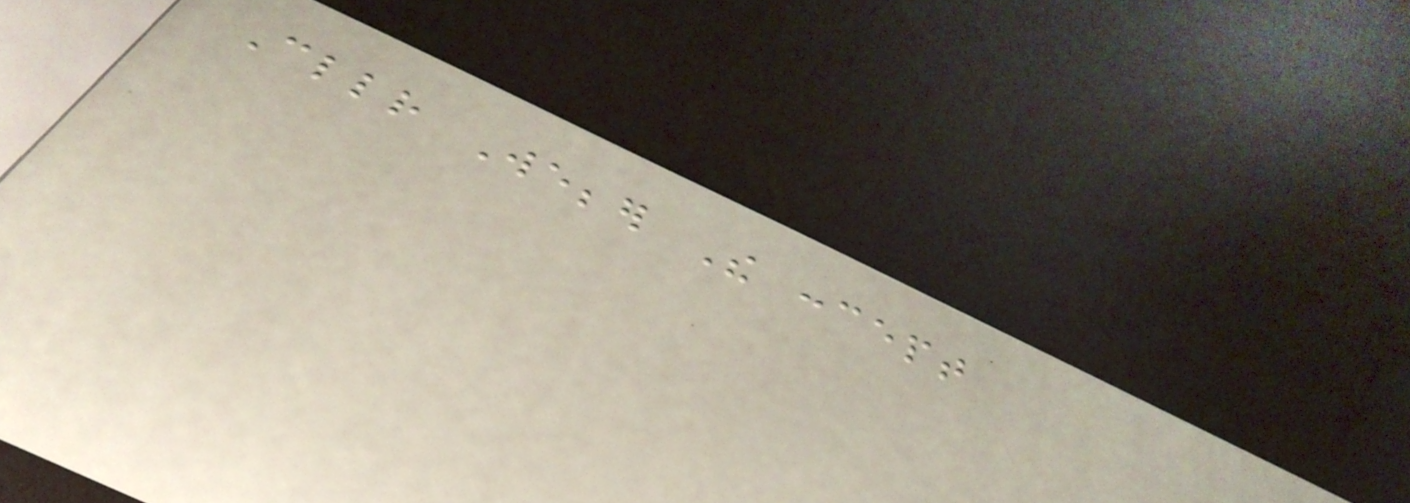Cllr Webber The concept
